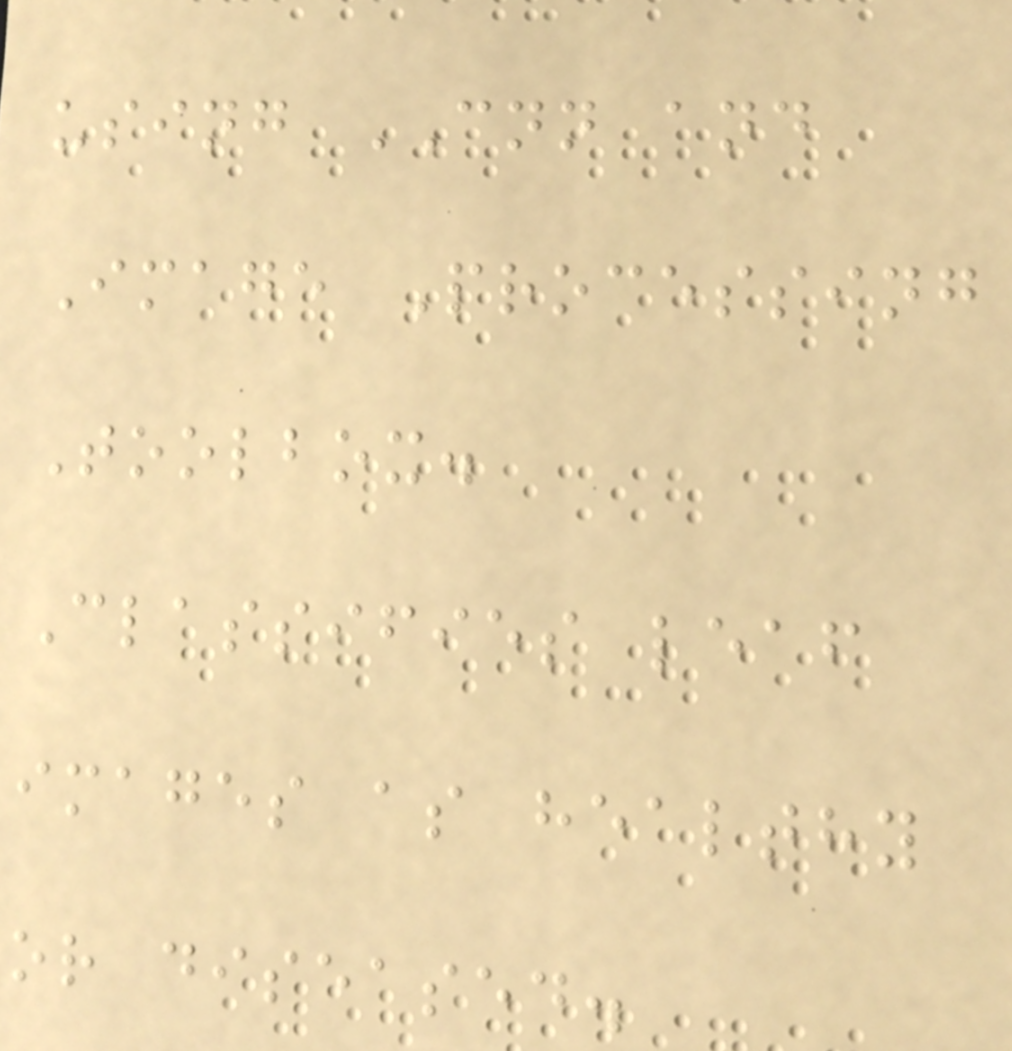using CNN and
Image Processing
Toolbox.
Classifies leaf
images as healthy
or diseased.
